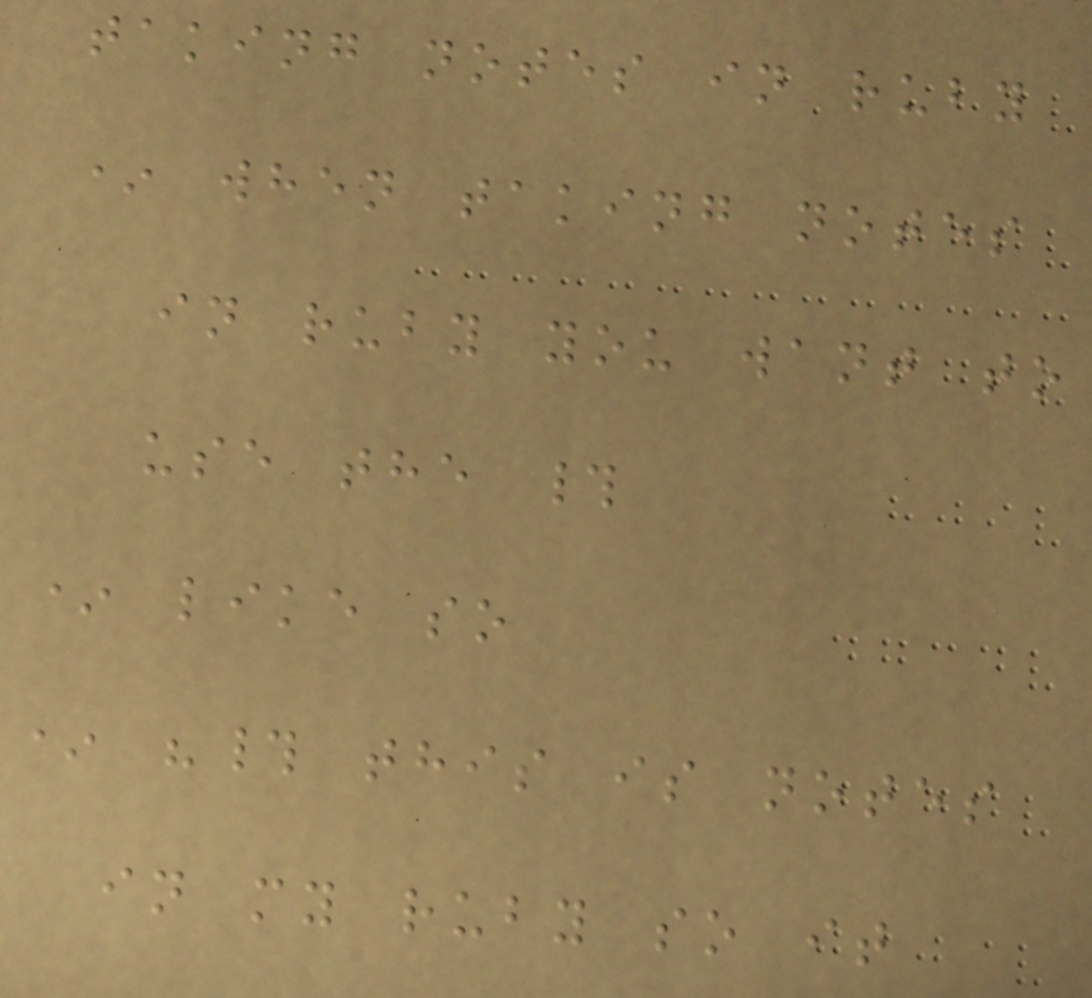taking notes in ruby
* when taking notes
in ruby you want to
use the #
* like so
* "# this is notes
in my ruby so it
